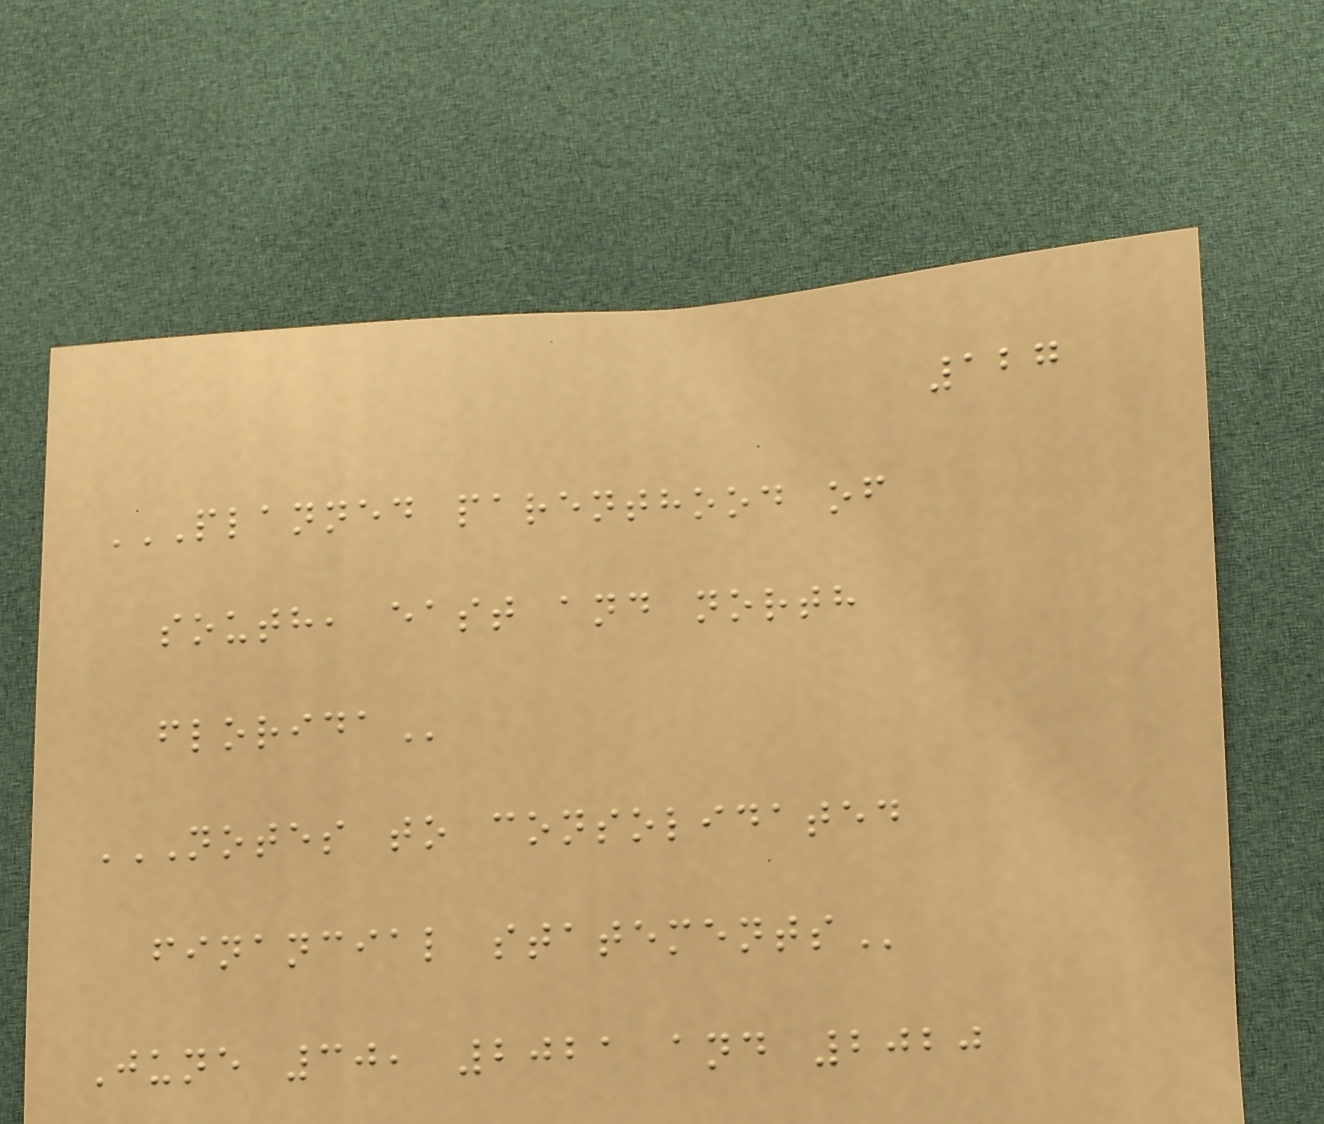127
PLANNED PARENTHOOD OF
SOUTH, EAST AND NORTH
FLORIDA
NOTES TO CONSOLIDATED
FINANCIAL STATEMENTS
June 30, 2021 and 2020
